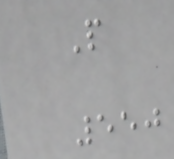P
550
